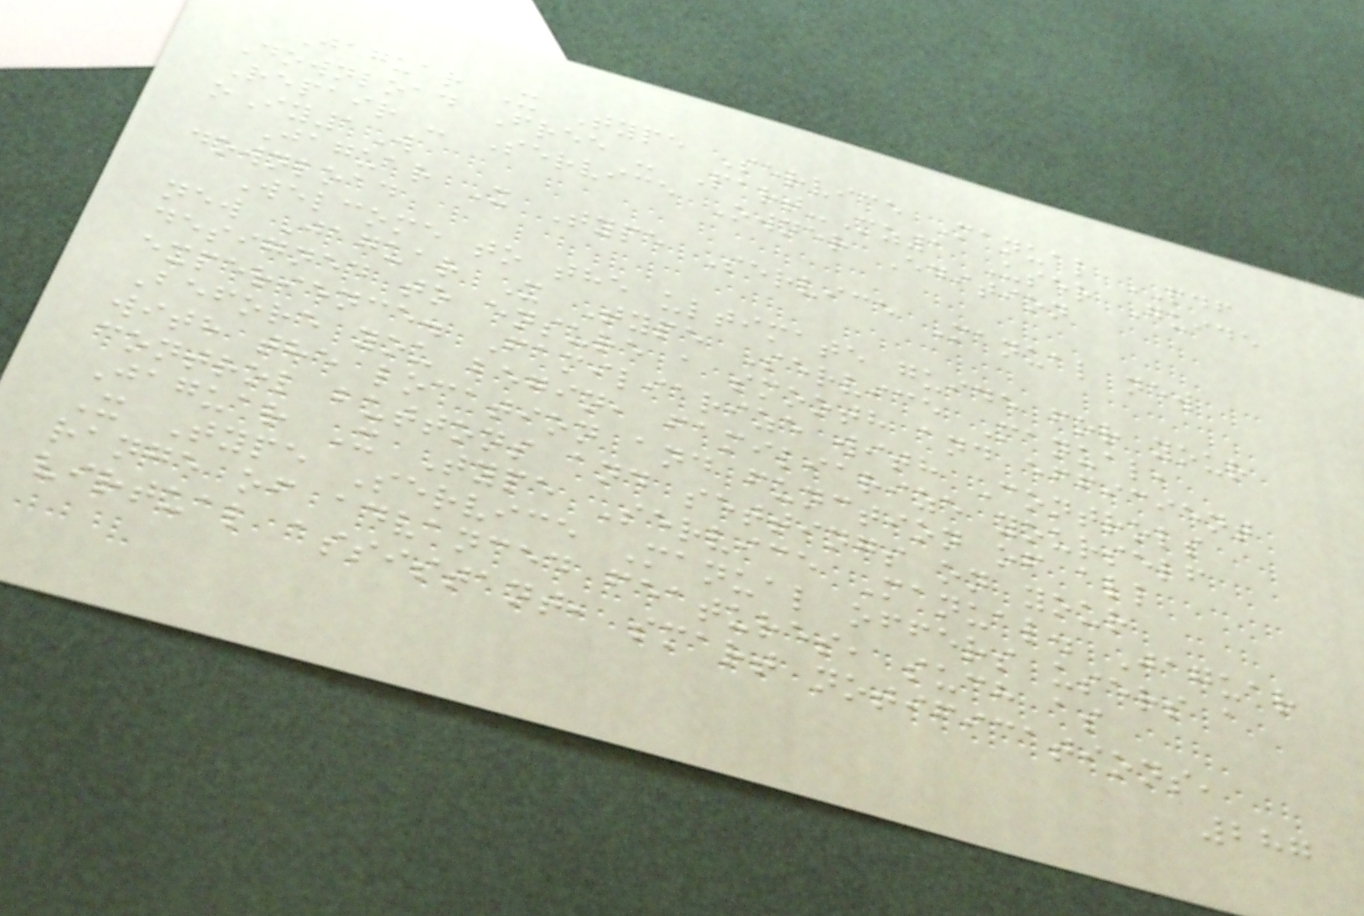Jaguar X Type Service Manual PDF
Download Free - Part-Mz1 User Guide
Repair - Service Owner Edition
oIy1W
Jaguar X Type Service Manual new
download
Welcome to the ultimate guide for your
new Jaguar X Type Service Manual,
designed to ensure a smooth and efficient
experience. Familiarize with Controls
Before you begin, familiarize yourself
with the location and function of all
control buttons and settings on your
Jaguar X Type Service Manual. Jaguar
X Type Service Manual offers users a
range of advanced features, such as
virtual assistant, smart notifications,
287
